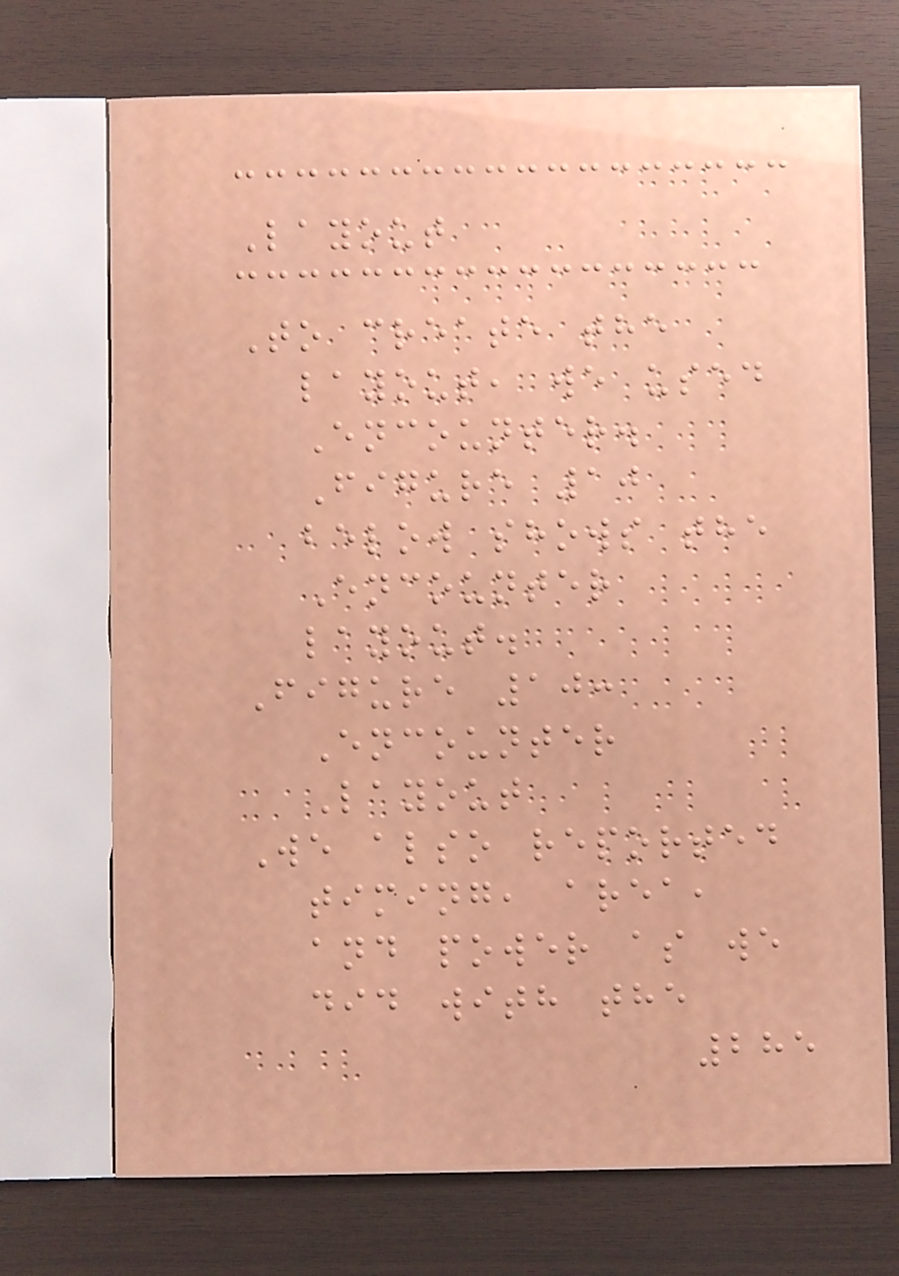Layout
To create the
layout, we used
Encounter.
Figure 10
below shows the
Encounter
layout.
Figure 10:
Encounter
Layout
We also reported
timing, area,
and power as we
did with the
285
